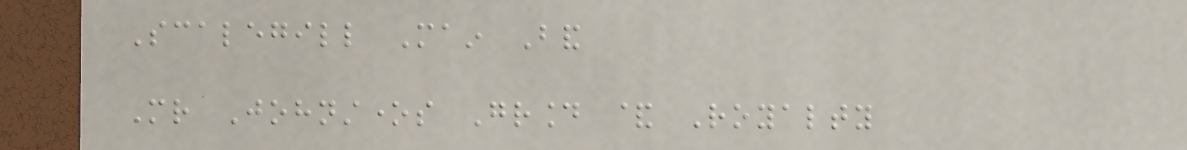Scalegill Main Band
Mr Johnstones Ground & Royalty
